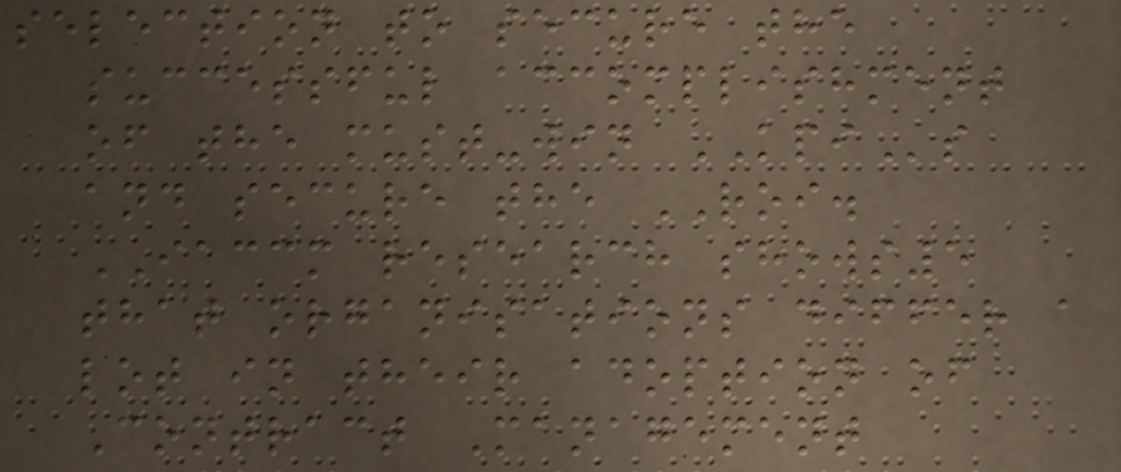selection to secure the
successful accomplishment
of the must-win KPIs
and secure the ROI.
IACCM research shows5
that organisations differ a
lot in their adoption of
Contract Management
